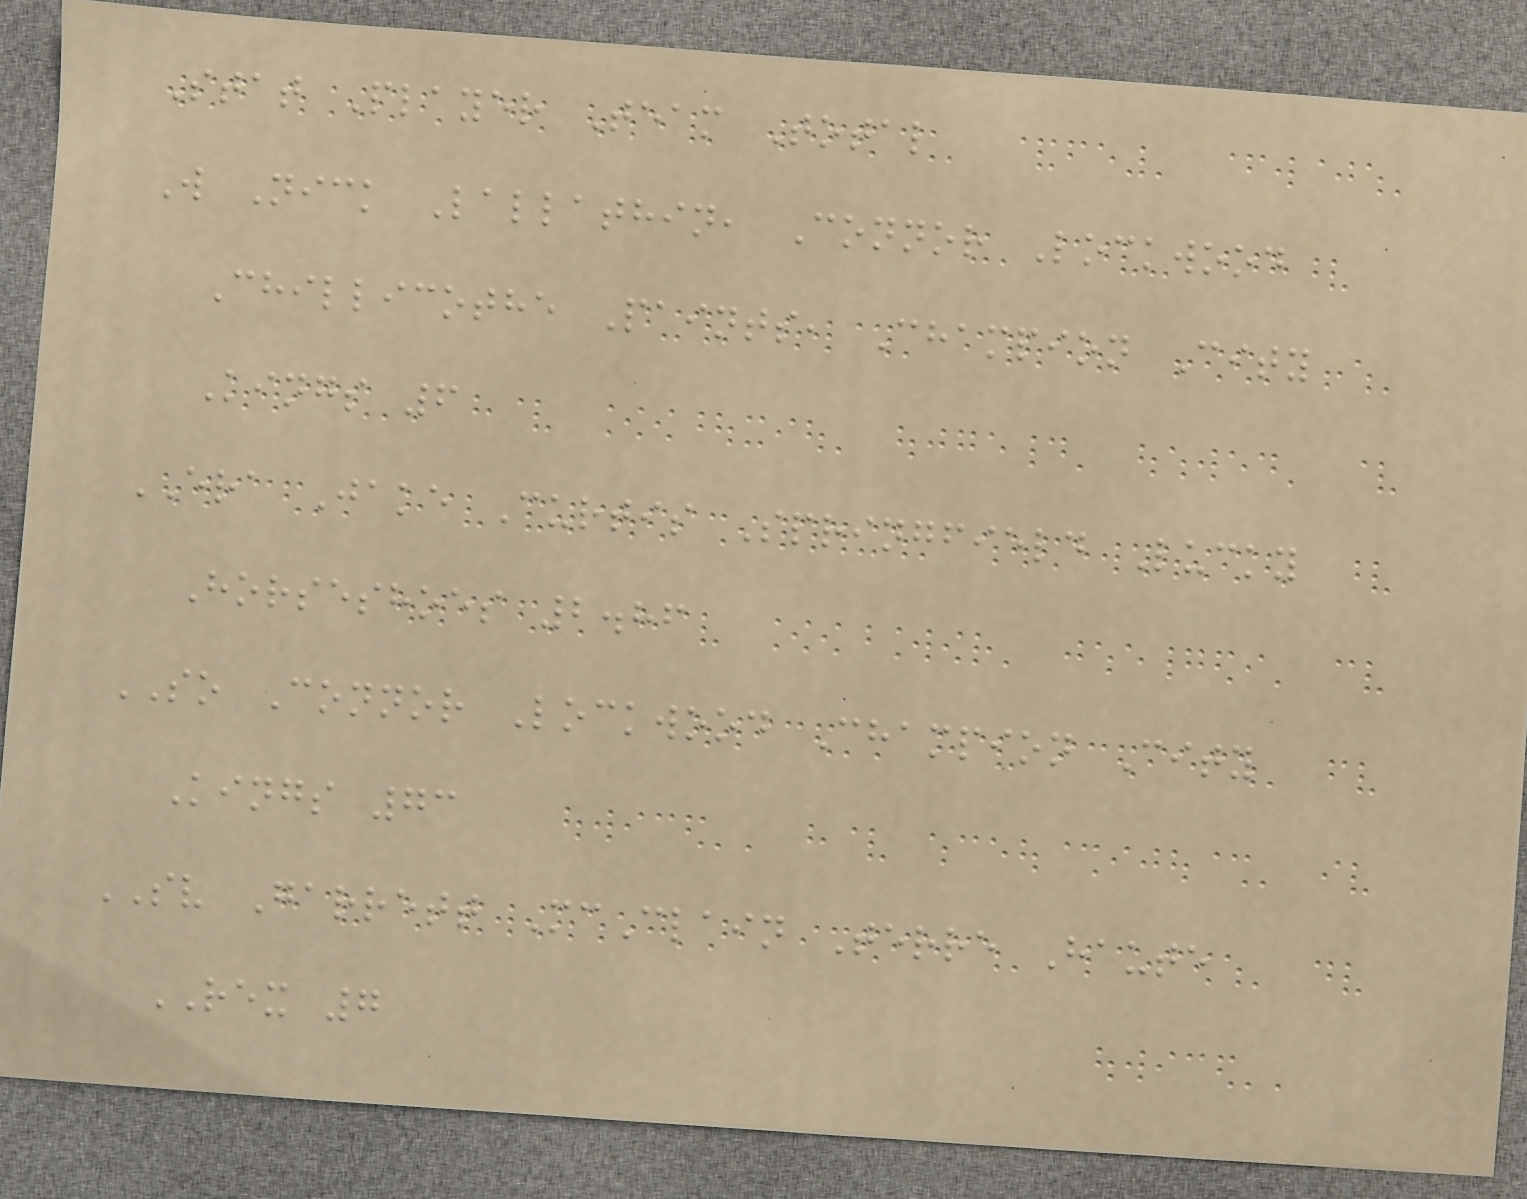Stat Player Team Total
W Nick Lallathin, Connor Lockwood
Chillicothe Paints, Champion City
Kings 6
ERA Jake Curtis Springfield Lucky
Horseshoes 2.86
SO Connor Lockwood Champion City
Kings 73
SV Garrett McClain Terre Haute
REX 7
